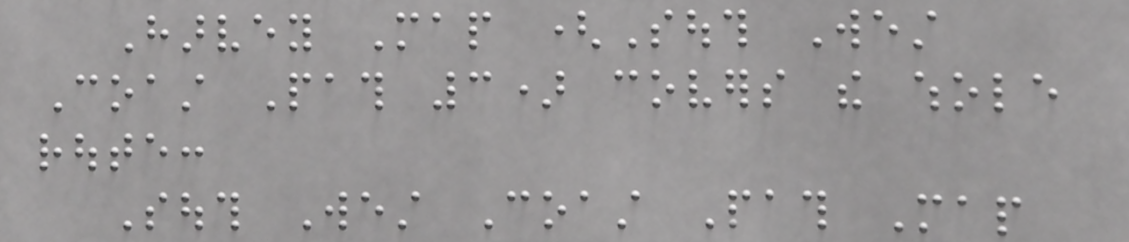Harvey Map (South West
Coast Path 3) covers the whole
route:
South West Coast Path Map
